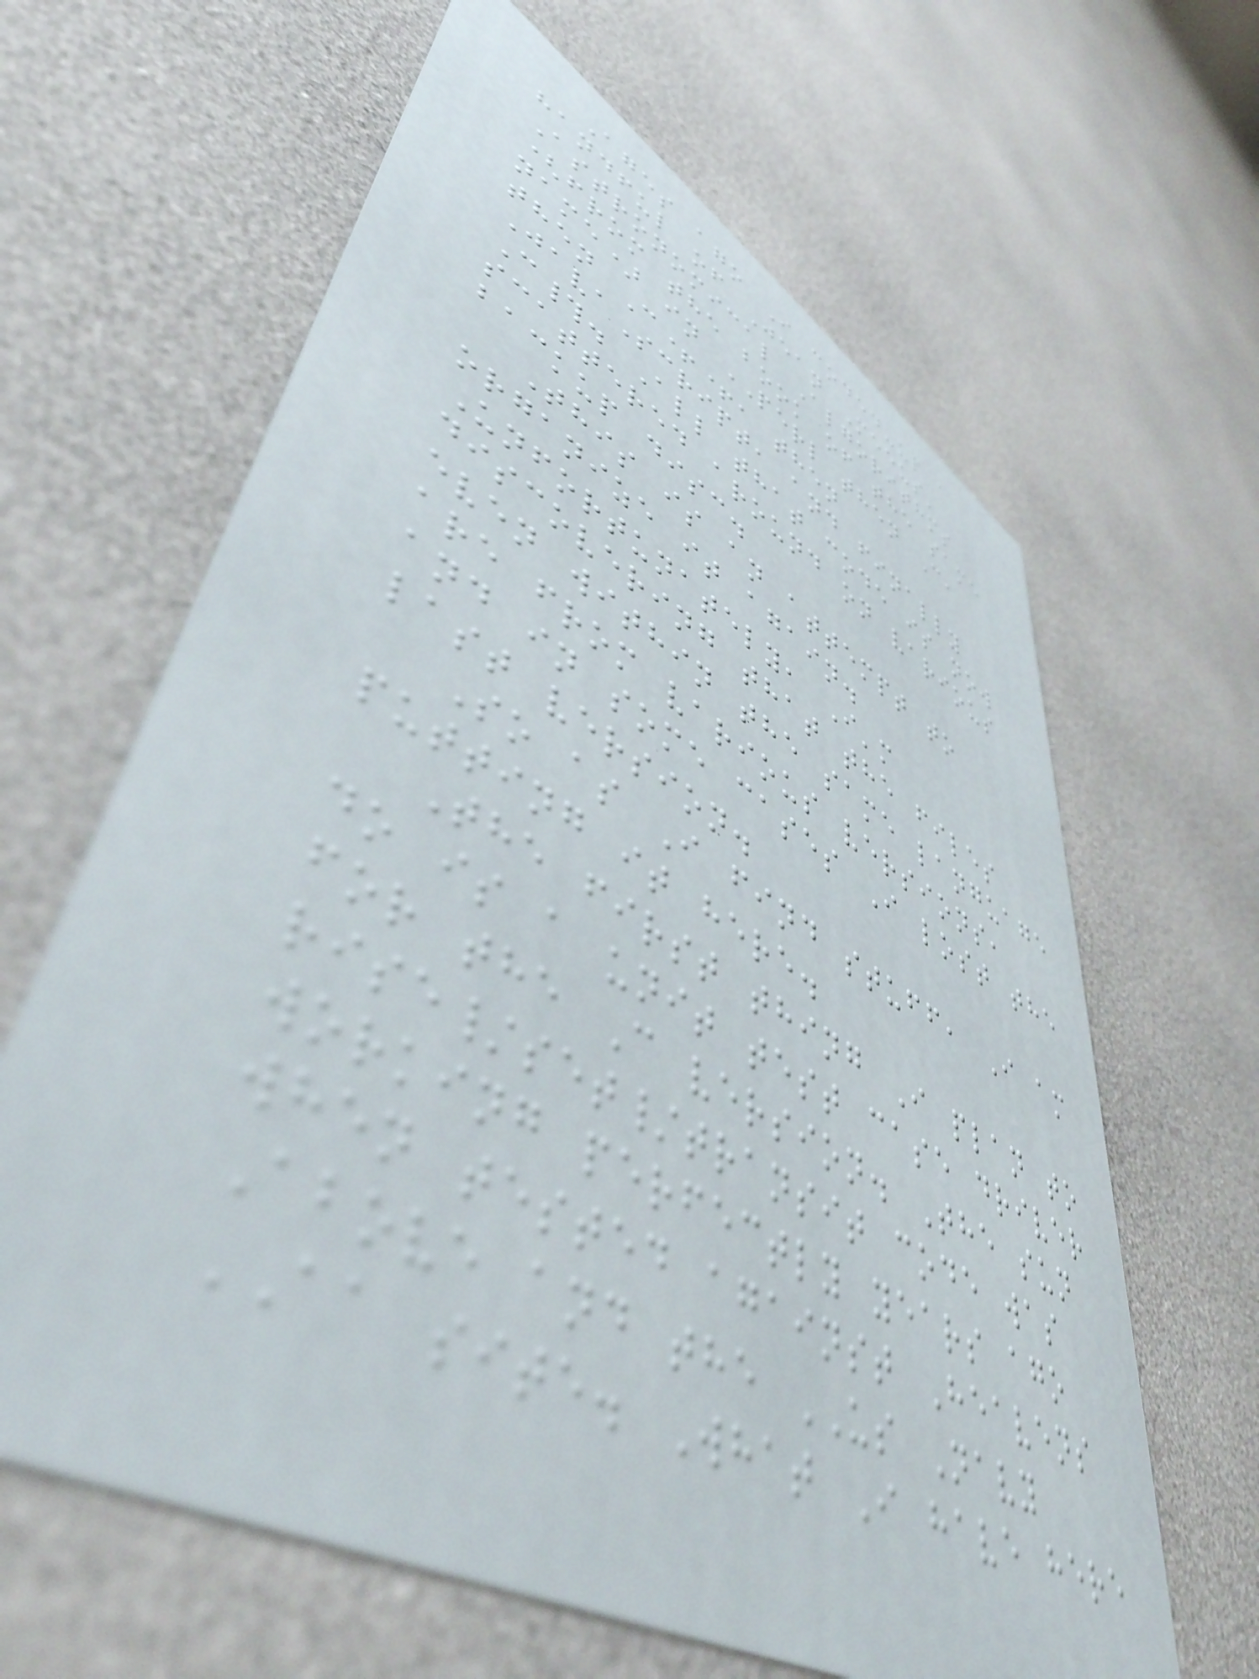Ages ago I coded-up a
handful of Jean Meeus'
Astronomical Algorithms
(from the book of the same
name) in PERL then C,
then C++, then
JavaScript, and finally
C#. All that code is now
scattered around on various
backup disc.
This is an attempt to
organize it again.
Unfortunately, I'm
discovering that the files
even within the same language
are from various versions,
and in some cases I lost the
last version.
So as I find stuff, I am
putting it here.
The first thing I plan to
do is a unit test case driver
for the C version. The sun
rise/set/transit code was
working perfectly years ago
when tested against Heavens
Above and the US Navy
AA site. What I have here
